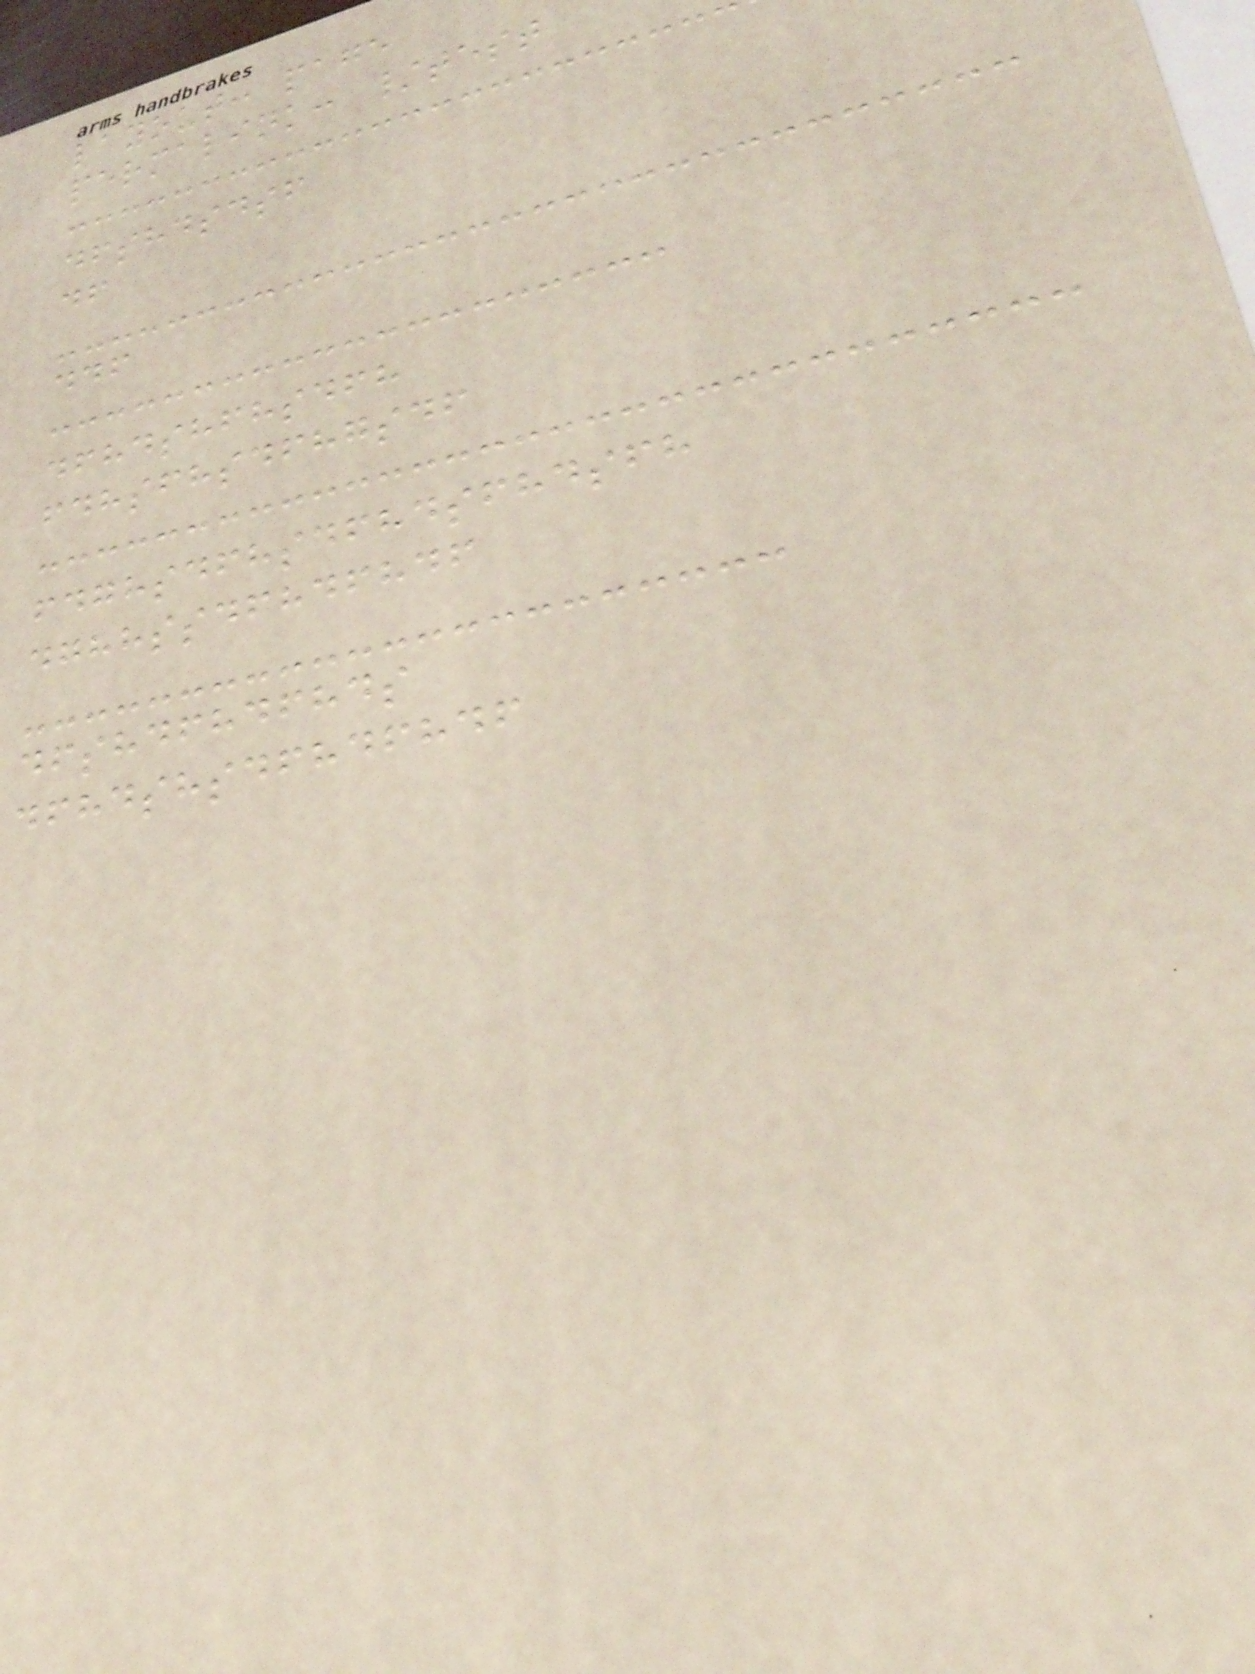layout: page
permalink: /test
dfshdsdsf
df
ddf
dfhdshfhsdfh
fdhsfhsdfhgsdf
fdghsdfhsdfhdsfhdsfh
dghhssdfhdfhdf
dfshdfhdfhds
dfhdshsdfhdfhdf
